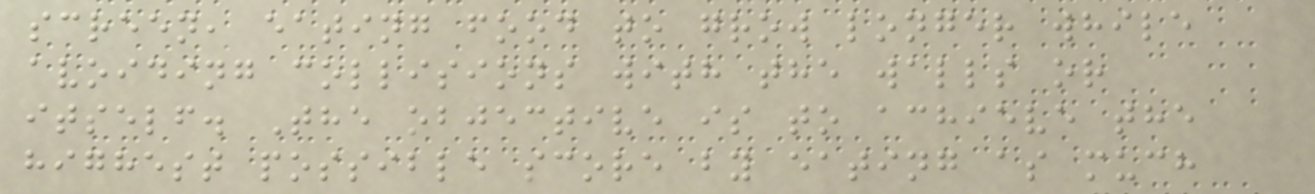screen, eating food to grow longer while
avoiding collisions with the walls or
itself. The objective is to achieve the
highest possible score by eating as much
